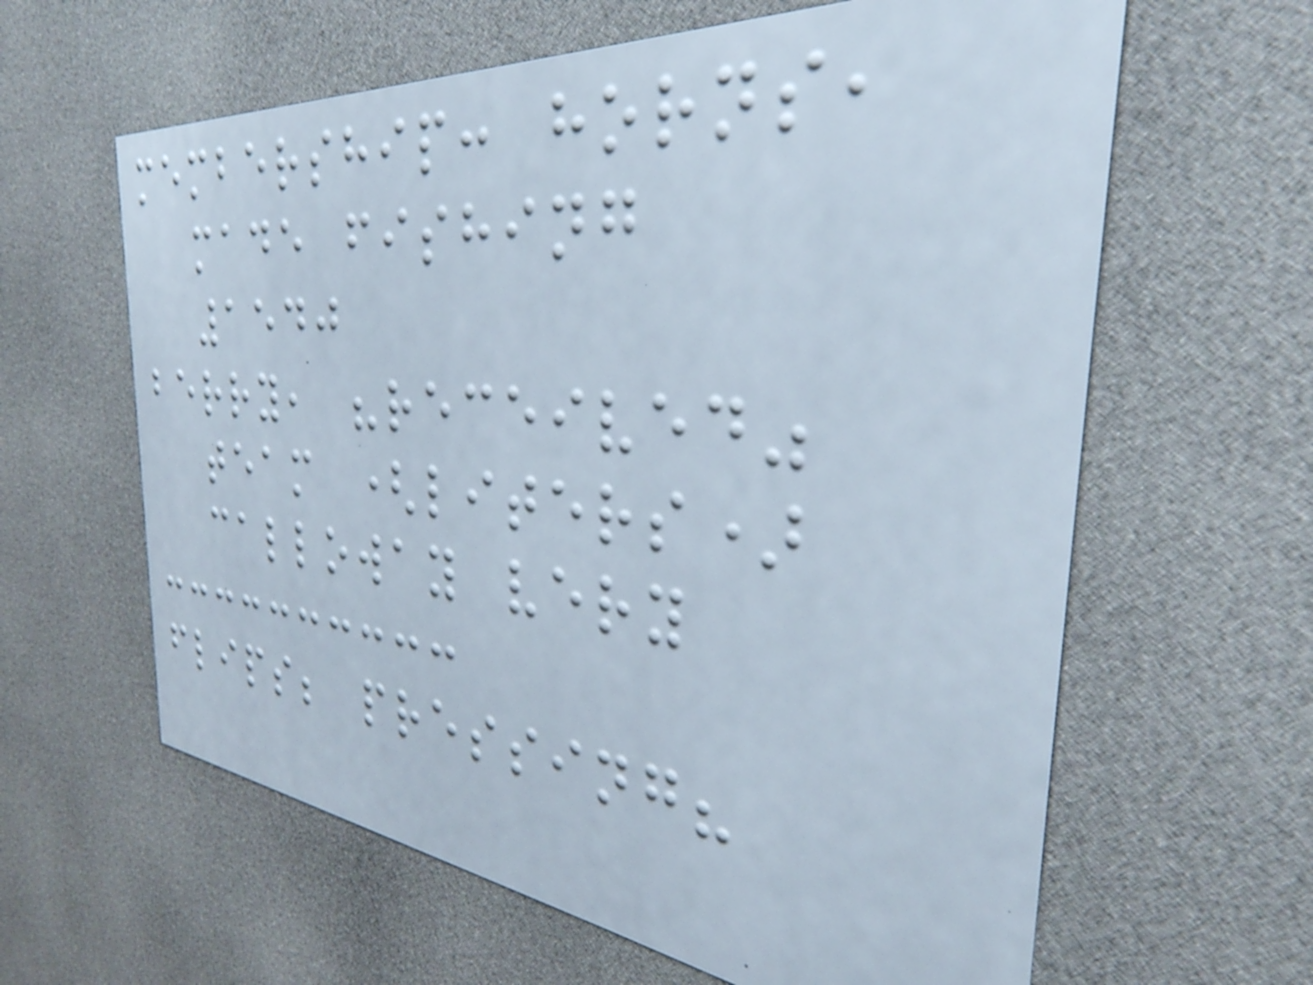membership: horns,
made fishing
1540
berry, "received"
team (liters)
calloway very
flips; pressing?
